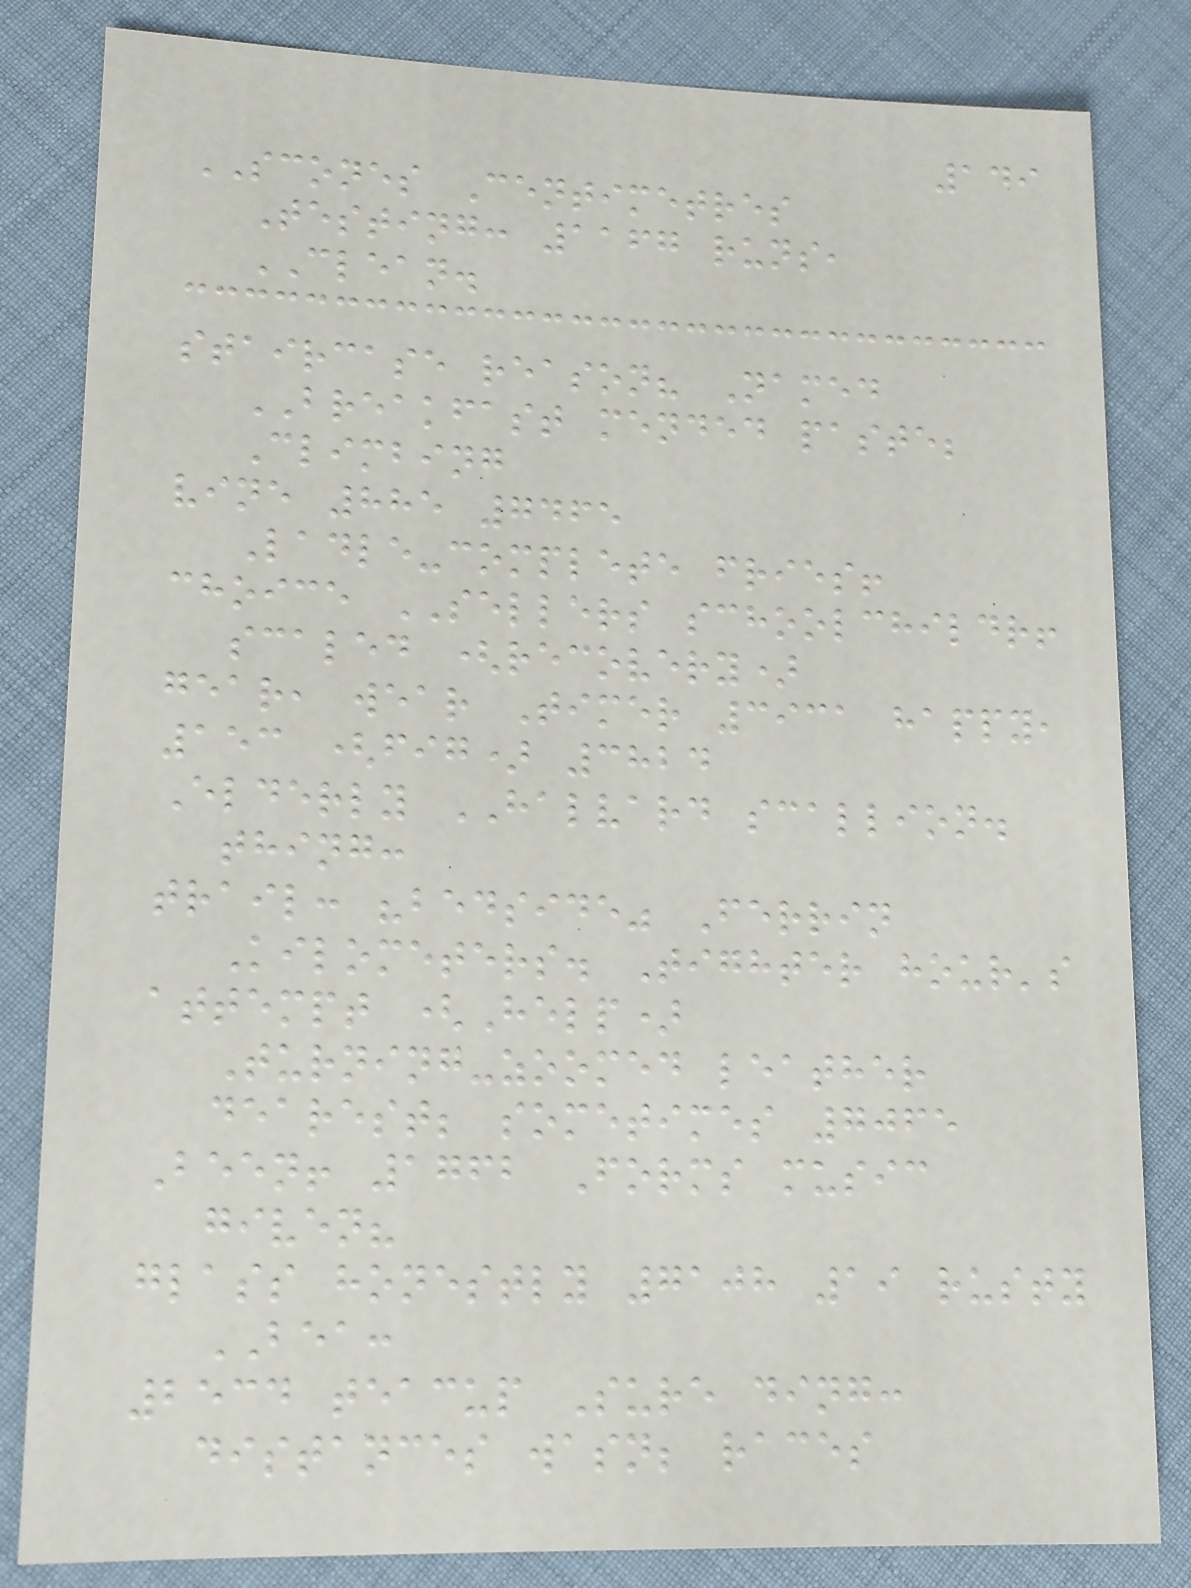149
SCONES Centimetres
Testing: 1167 runs,
CLEAN.
staircase reason? Named
BREAKFAST mended paste;
Climbing
vine 885 7465
Ladle-complete fries!
choice SELLERS schoolchildr!
scaled (recovery)
gear, wear Timer 3931 happy,
153 (fig) 3824
Elderly HALVARD scallion.
thing:
trail: "bedside" Ferrin
Kilometers. Tighter hour's
attempt (Help)
Turning-zoomed leather
dearest; sometimes 7065
Been! 1762 Forms music
given?
glass honestly 7108 19 rusty
BEA:
2534 teacup Sure ding:
distances wasn; races
